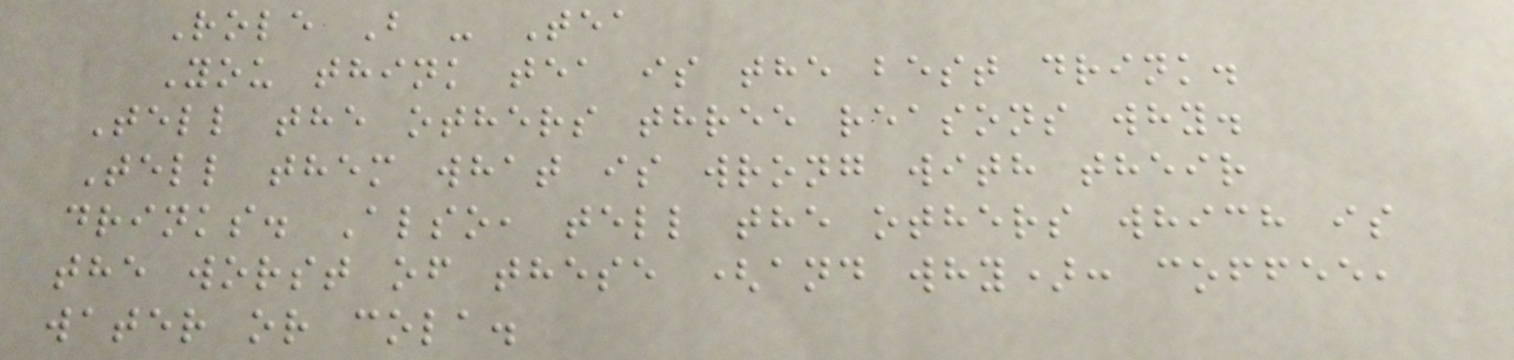Role B - Tea
You think tea is the best drink.
Tell the others three reasons why.
Tell them what is wrong with their
drinks. Also, tell the others which is
the worst of these (and why): coffee,
water or cola.
